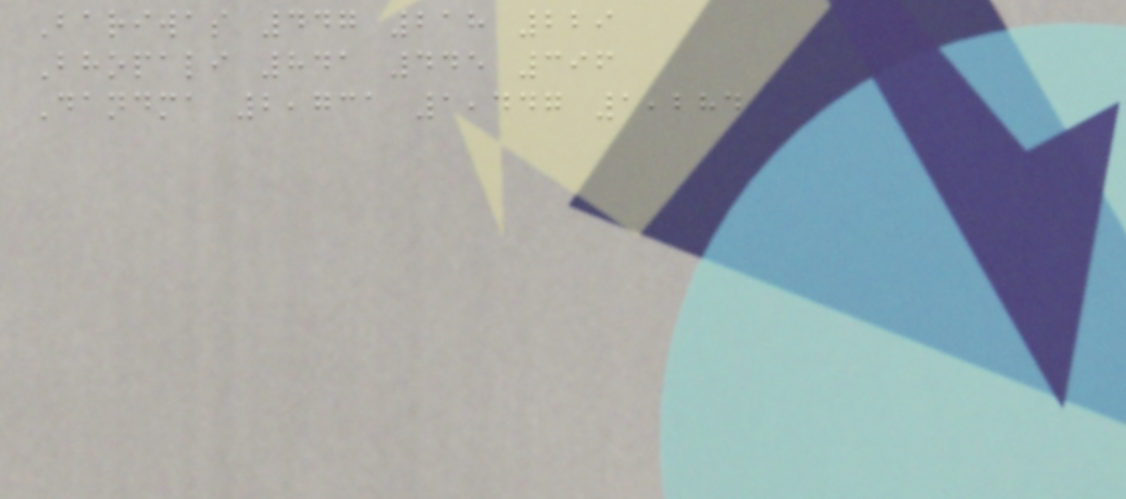Bariwas 447 218 229
Bhopali 841 445 396
Dandma 2,731 1,447 1,284
